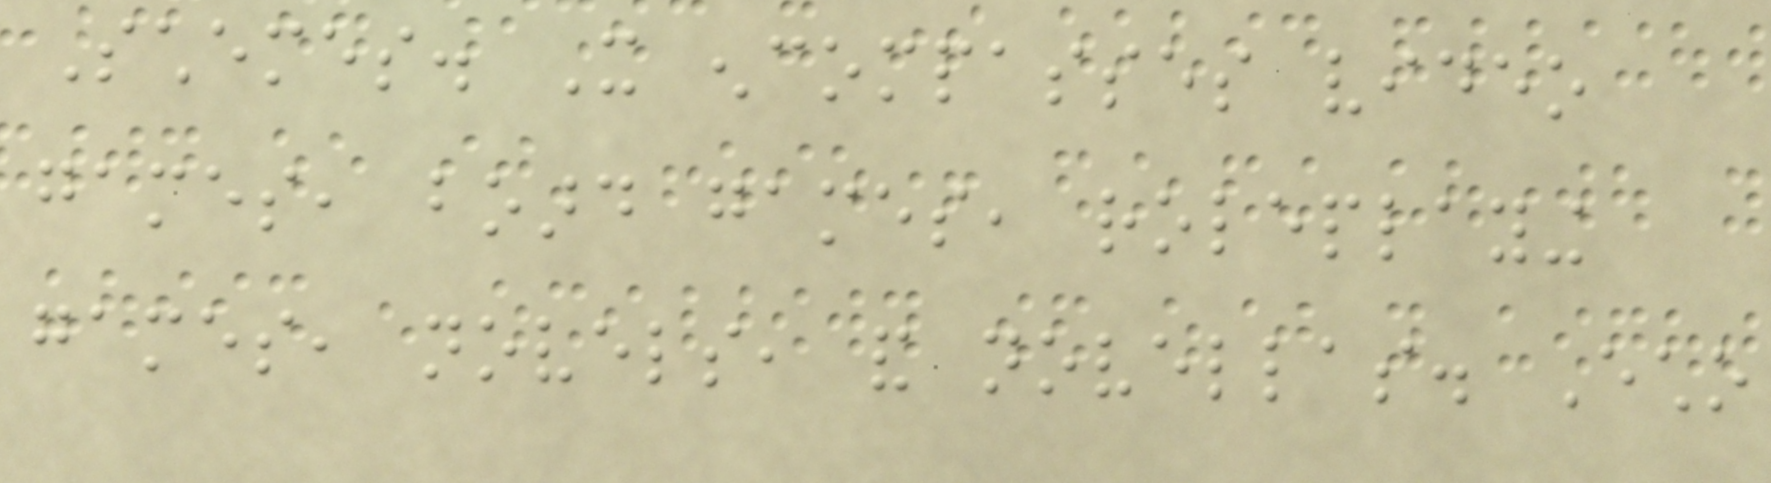Schemes. It encompasses video
games, board games, roleplaying
games, novels, and novellas. Echo
